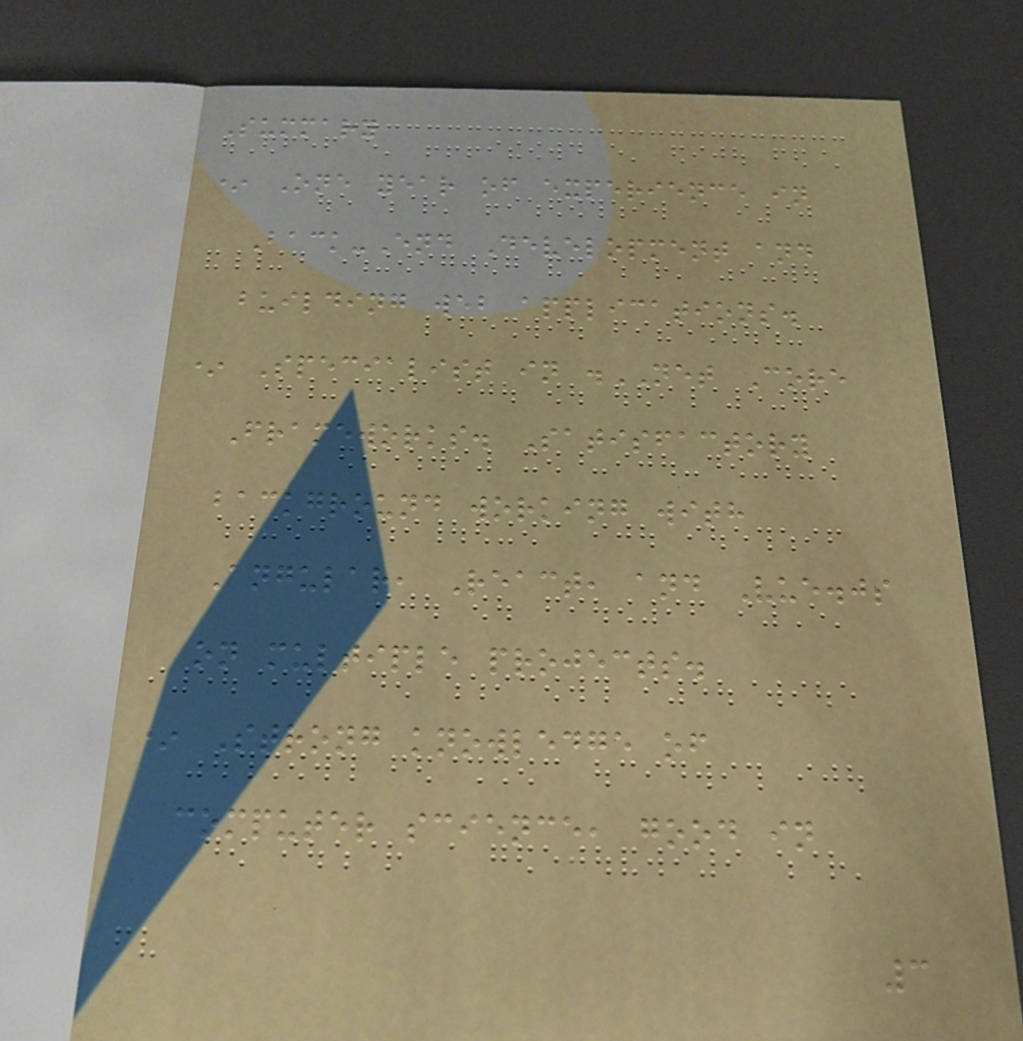Summary
* One year of experience in
Back-End Development and
building web applications.
* Specialist in .NET Core
Frameworks. Satisfactory
background working with
Angular, React, and Vue.js
on multiple projects.
* Strong knowledge of
computer science, good in
3
